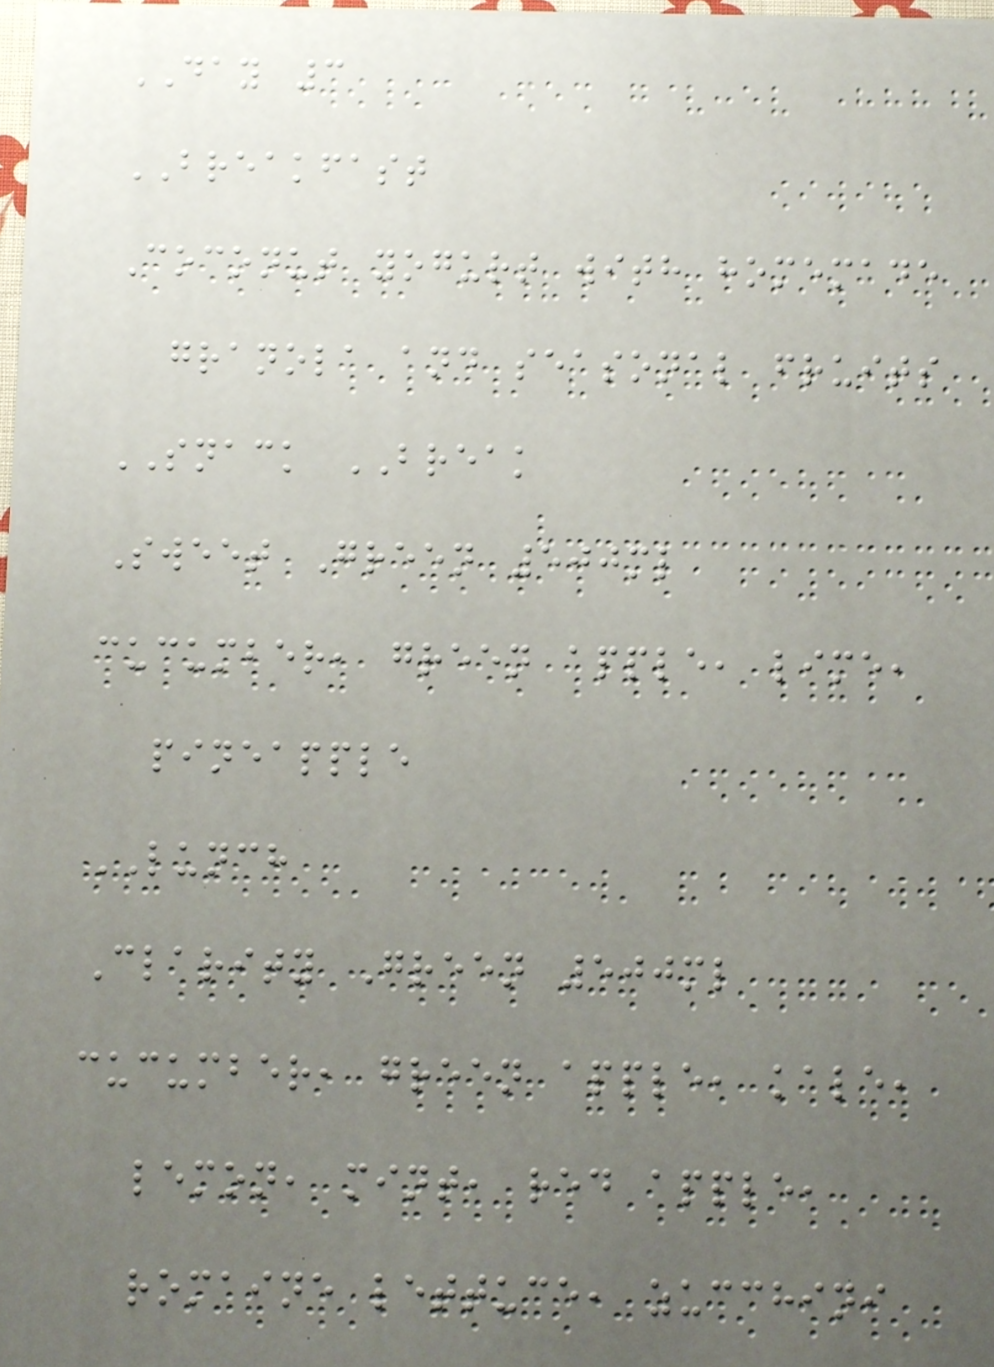DAY 3
BREAKFAST
Coconut yogurt with homemade
granola and seasonal fruits
SNACK BREAK
Sweet Green 500ml
cucumber, green apple, lime,
pineapple
LUNCH
Clarity Green 500ml
cucumber, green apple, kale,
lemon, mint, red apple,
romaine lettuce, zucchini
